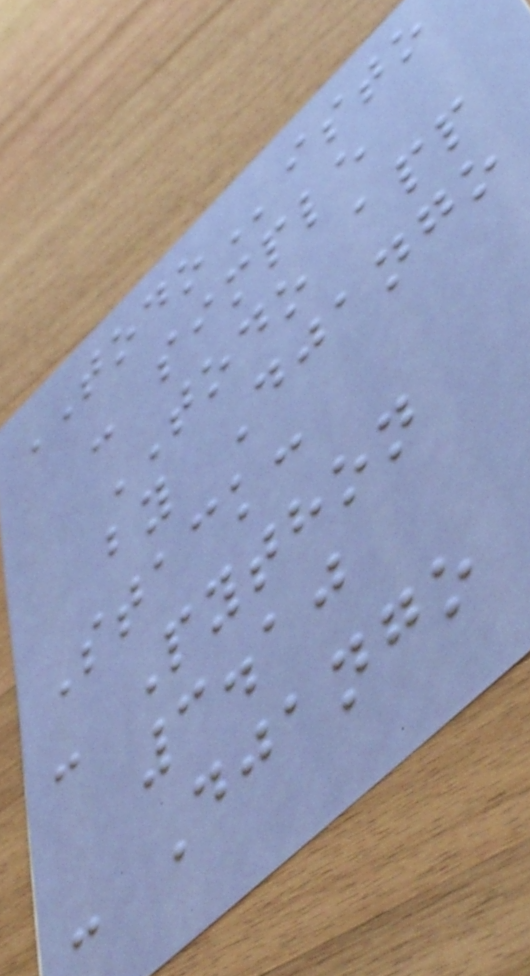TODOisto
- simple
TODO app
by Django
Stack:
- Python
3.10
- Django
